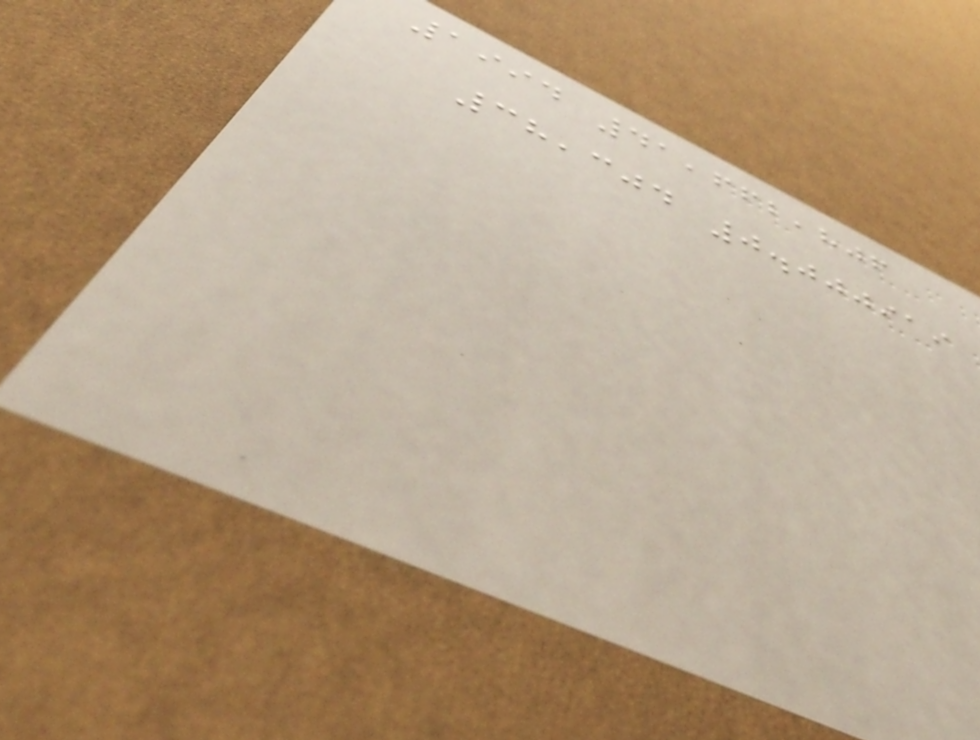1994 41,662,806
38,304 0.000919
